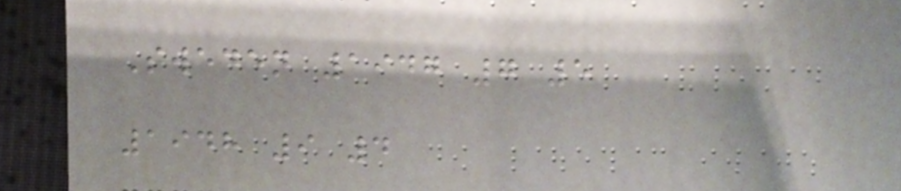Sweden 1947 7 5
1948 9 4
